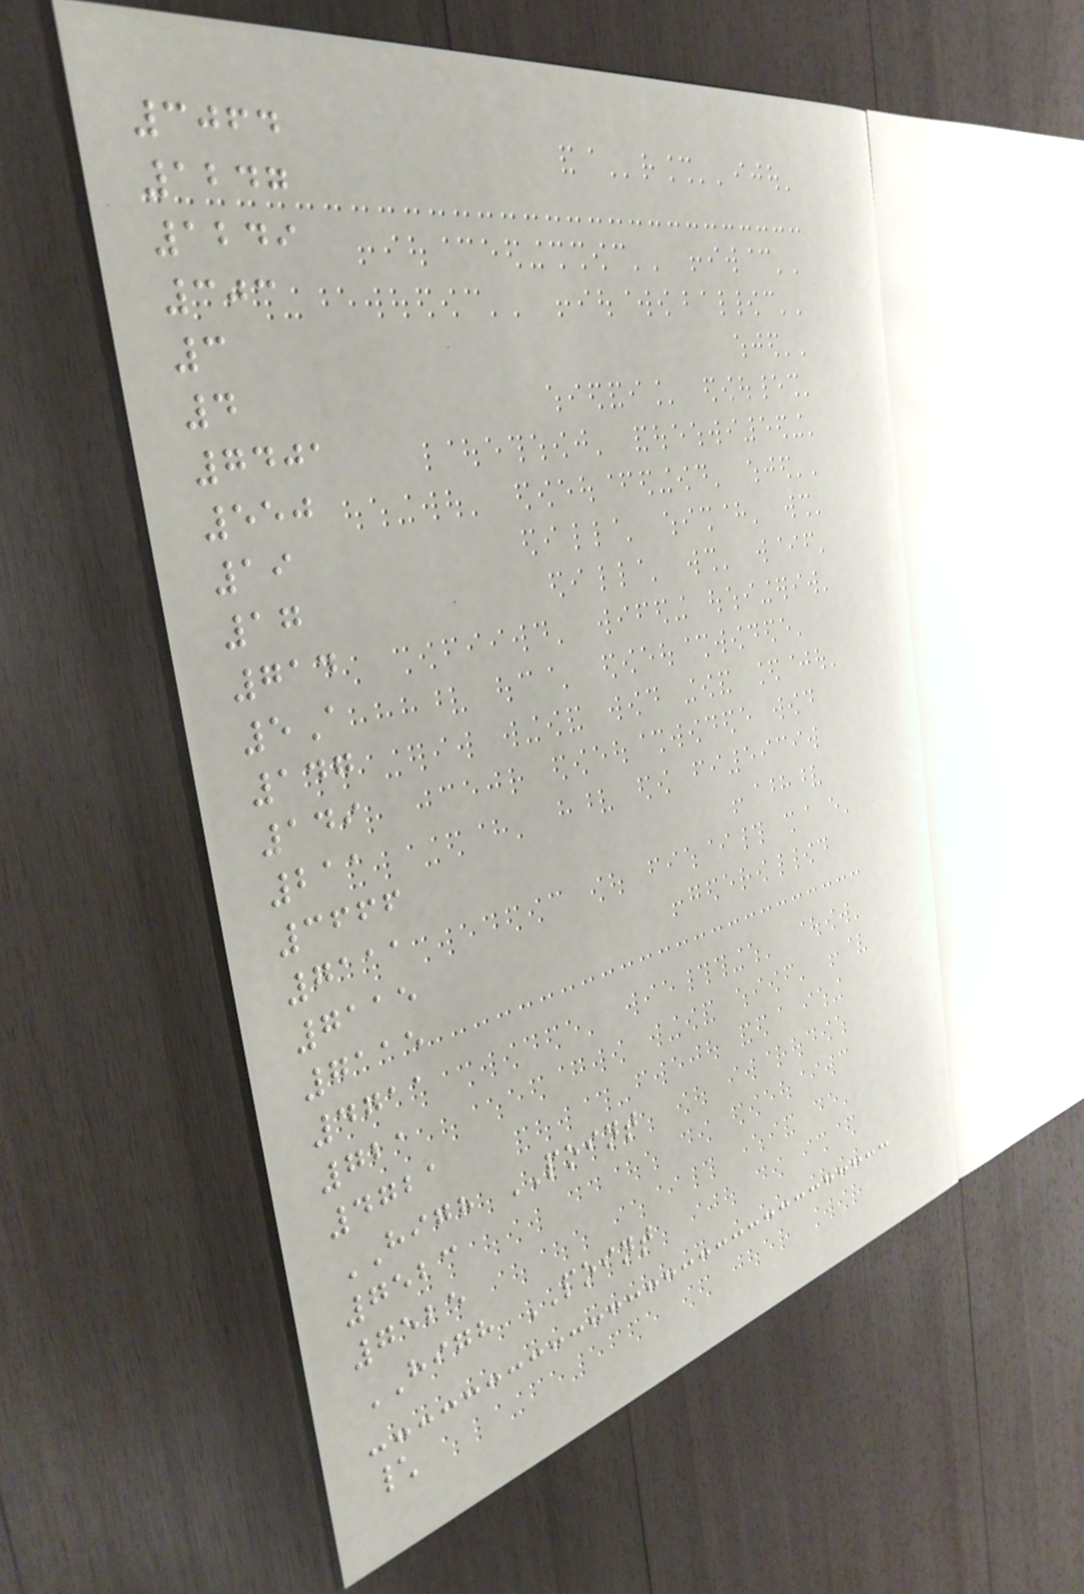3064
1247
1249
303
3
4
7401
550
19
17
714
5A
147
149
211
3666
7111
7115
7115
4711
721
4721
HIGH POINT
7523
7525
HIGH POINT
\
